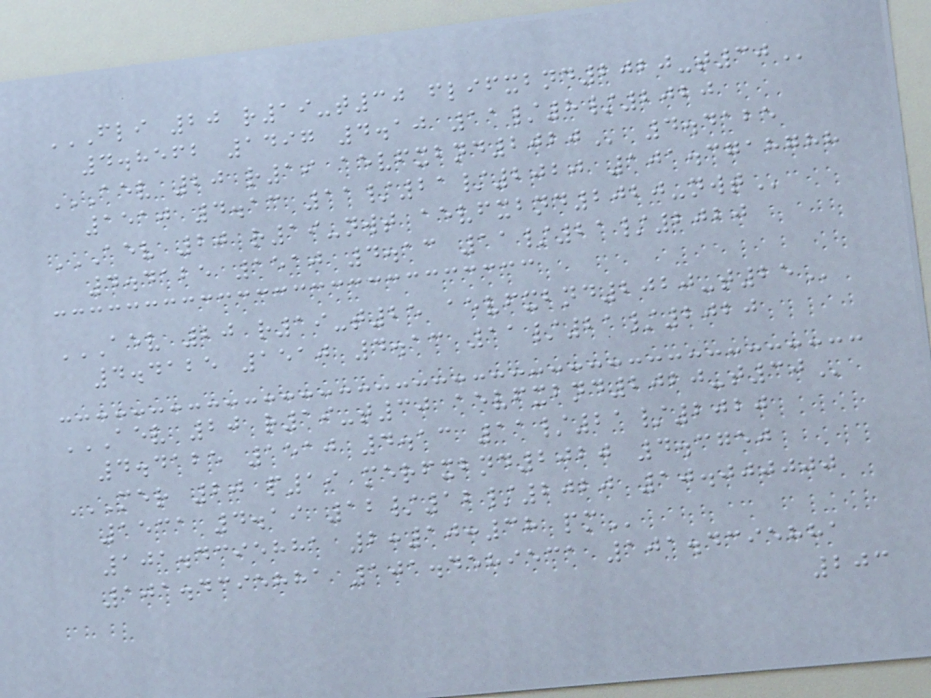FLI 20 R19-T30 FLIFXBND2020-T30
4.8562 1497 4.10 11/8/2020
AEV 20 R19 AEVFXBND2020 4.4125
1510 4.13 11/21/2020 101.3718788
AEV 20 R19-NWT AEVFXBND2020-NWT
4.4125 1510 4.13 11/21/2020
AEV 20 R19-T25 AEVFXBND2020-T25
4.4125 1510 4.13 11/21/2020
AEV 20 R19-T30 AEVFXBND2020-T30
4.4125 1510 4.13 11/21/2020
MER 20 P19 MERFXBND2020 4.3750
1531 4.19 12/12/2020 10.000000
101.4395881 2:10:38 PM
101.4395881 101.4589531 101.4395881
203
